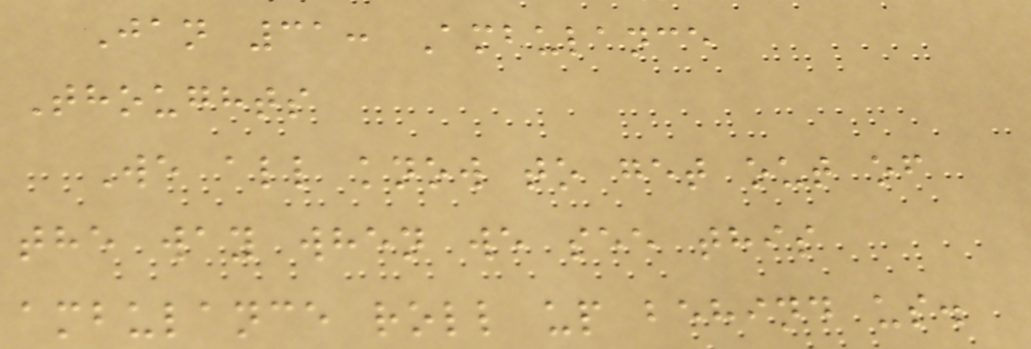Jan 31: Ambulance
Thoughts
We all know to get out of
the way when we see this
ambulance roll up behind us.
